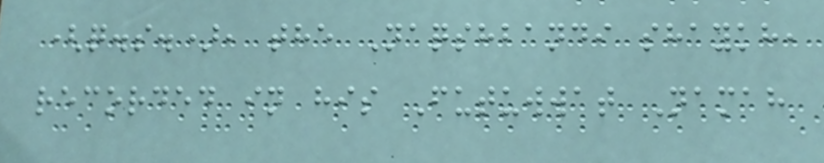(q.s.), the Naqshbandi shaykh,
recorded in his Futuwwat Namah
